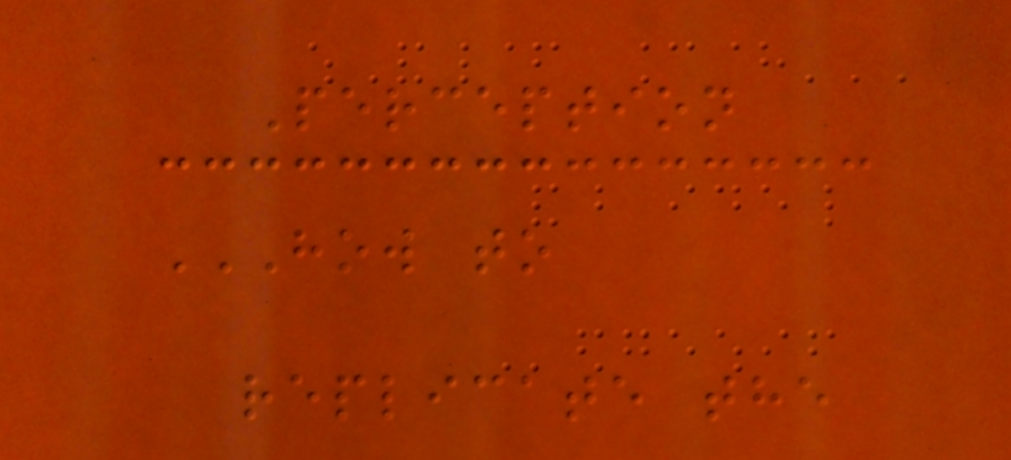Perception
HOW TO
REPLICATE THE
